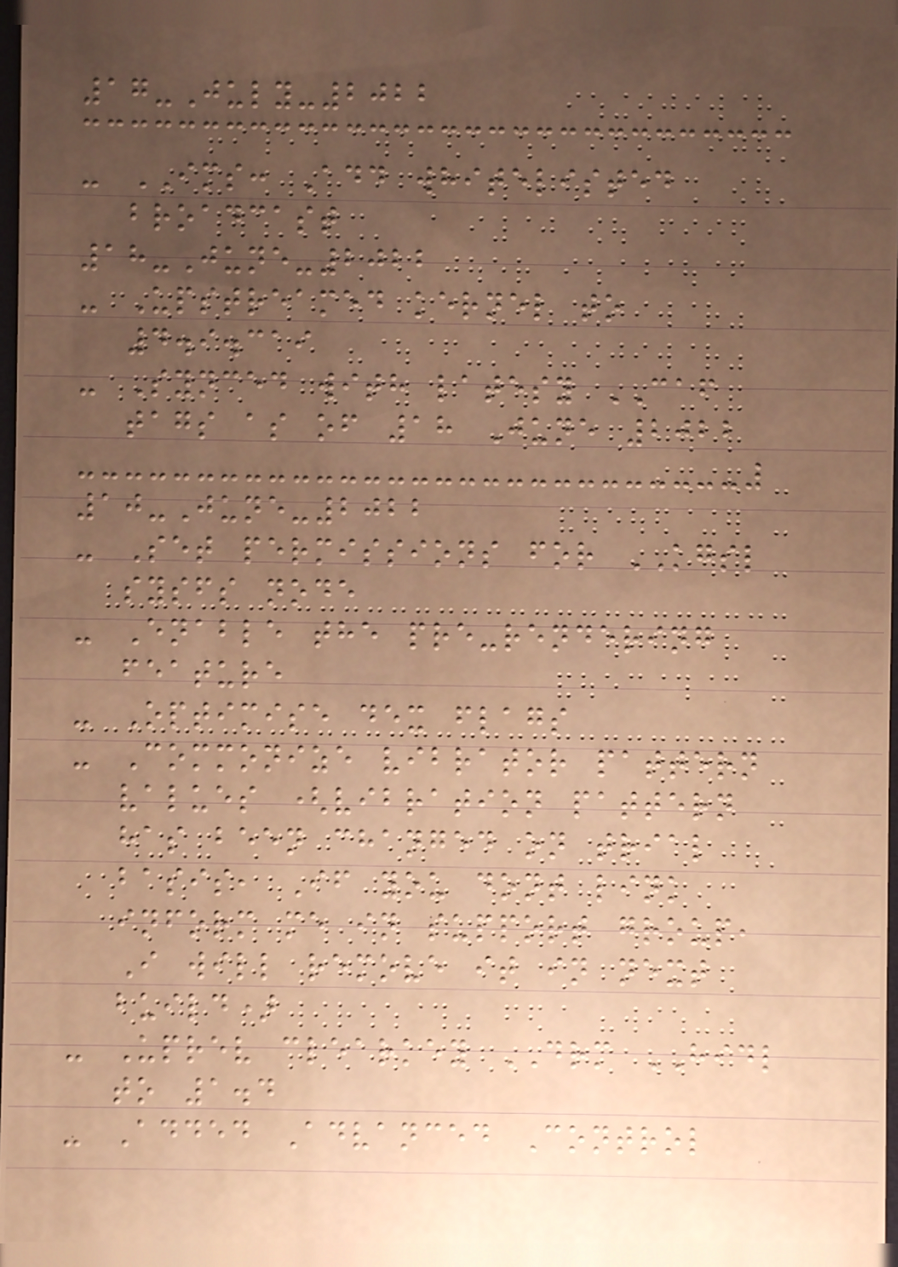17-July-2022
- IMS: Add whitelisted
broadcast
18-June-2022
- Upstreamed kernel to
4.9.319
- Synced with latesy CAF
tags as of 18 June 2022
10-June-2022
- Set permissions for KGSL
sysfs node
- Enable the pre-rendering
feature
- Optimise dex flags
- Commonize vibrator pattern
values (vibration pattern
has been changed on trial
basis, If you dont link
inform me in support group,
I will remove it in next
build)
- Uprev clearkey DRM HIDL
to 1.4
- Added Advanced Control
